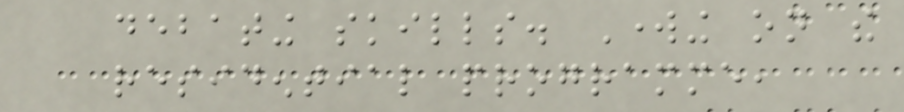debating skills. Working on the
residential programme,
